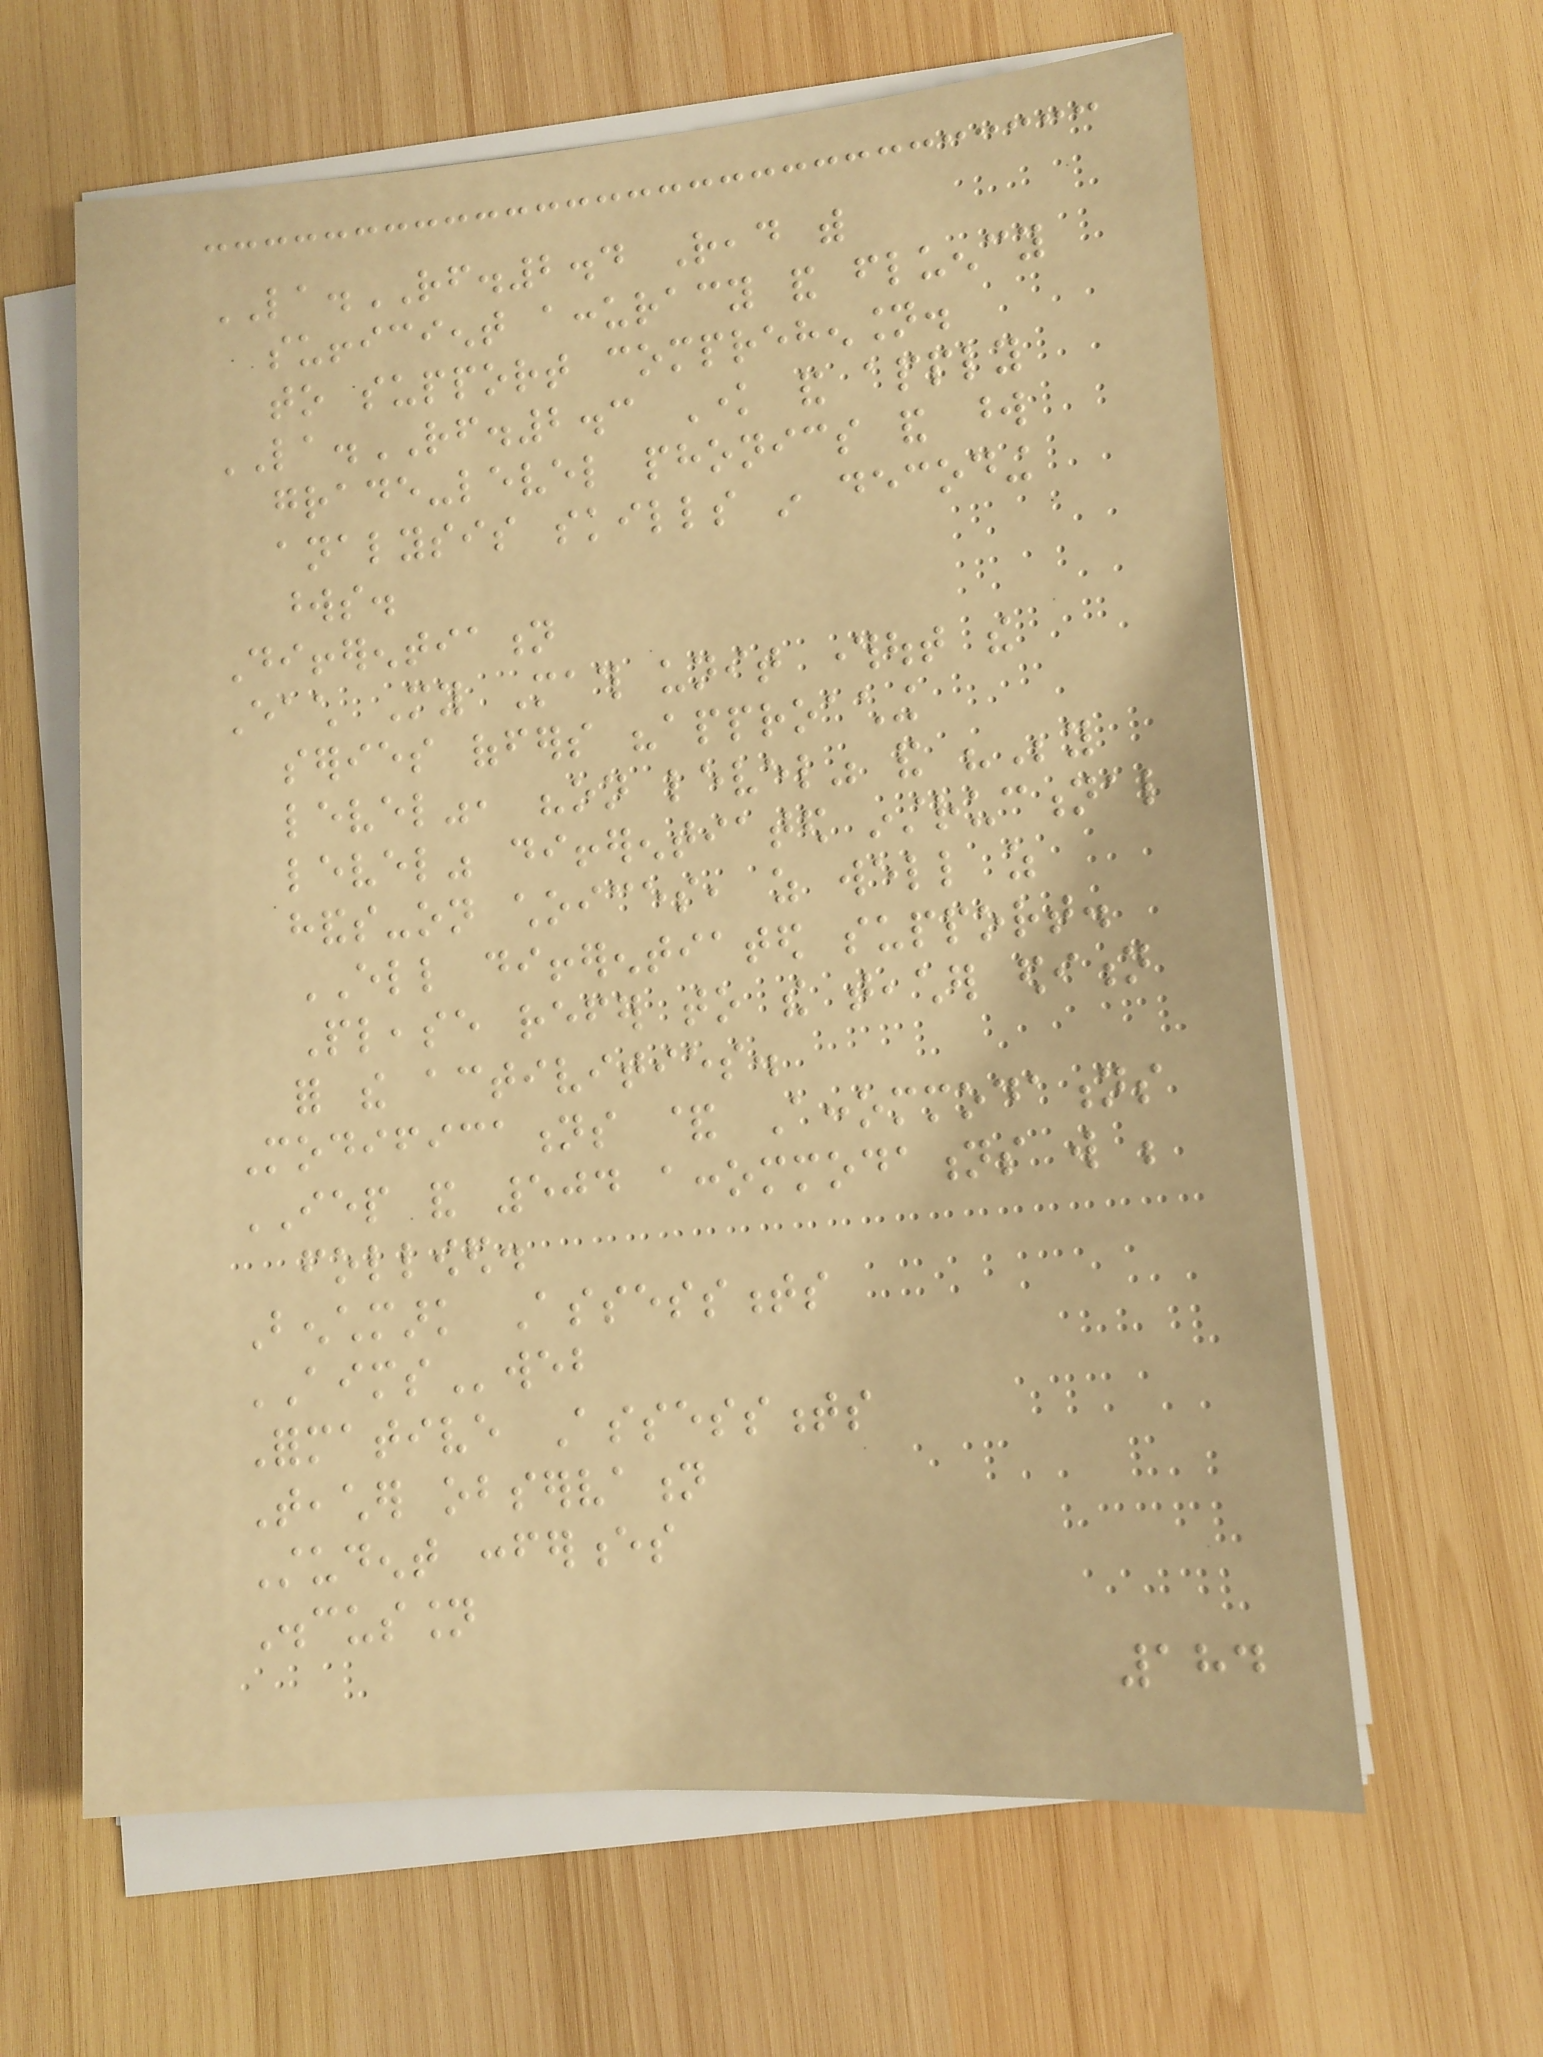LA.RF.2.4 Read with
sufficient accuracy and fluency
to support comprehension.
LA.RF.2.3 Know and apply
grade-level phonics and word
analysis skills in decoding
words.
Differentiation
Each My Math unit throughout the
series offers "approaching
level", "on level" and "Beyond
level" differentiated instructional
hands-on choices, as well as
ELL differentiated support.
Please refer to the teacher edition
for the activities.
Modifications & Accommodations
IEP and 504 accommodations will be
followed.
Benchmark Assessments
AIMSweb
Formative Assessments
Teacher observation
Student conferences
Discussion
184
